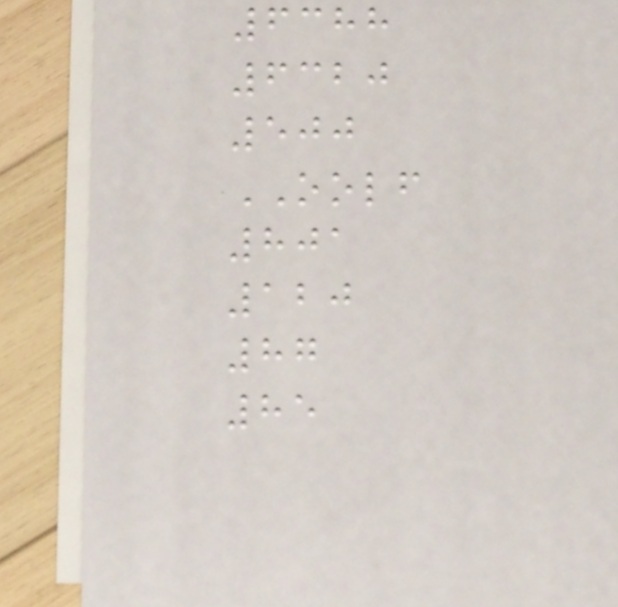6388
6320
500
OOLF
801
120
87
85
